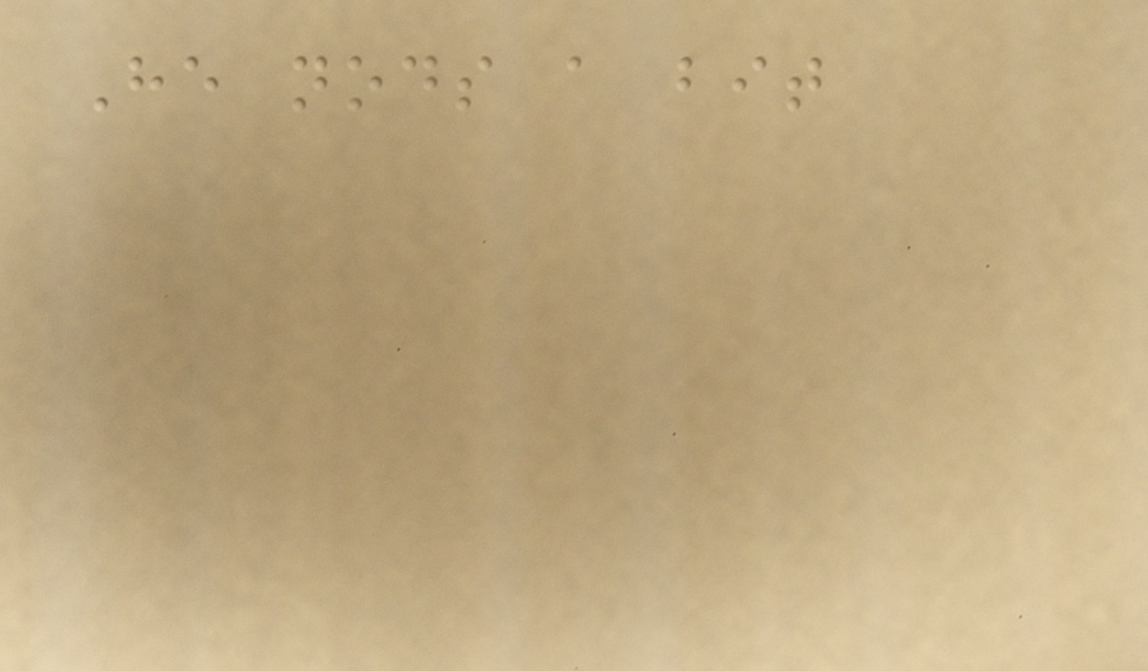He nods a bit
